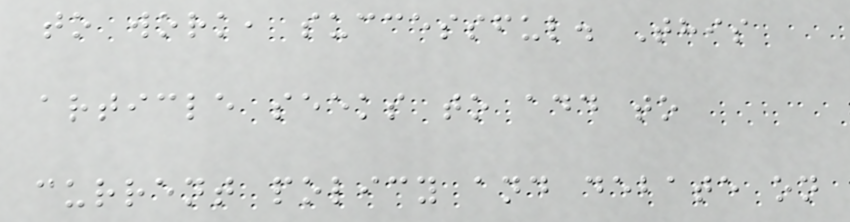to work, successful. This
article seeks to add to
current policy and debate on
